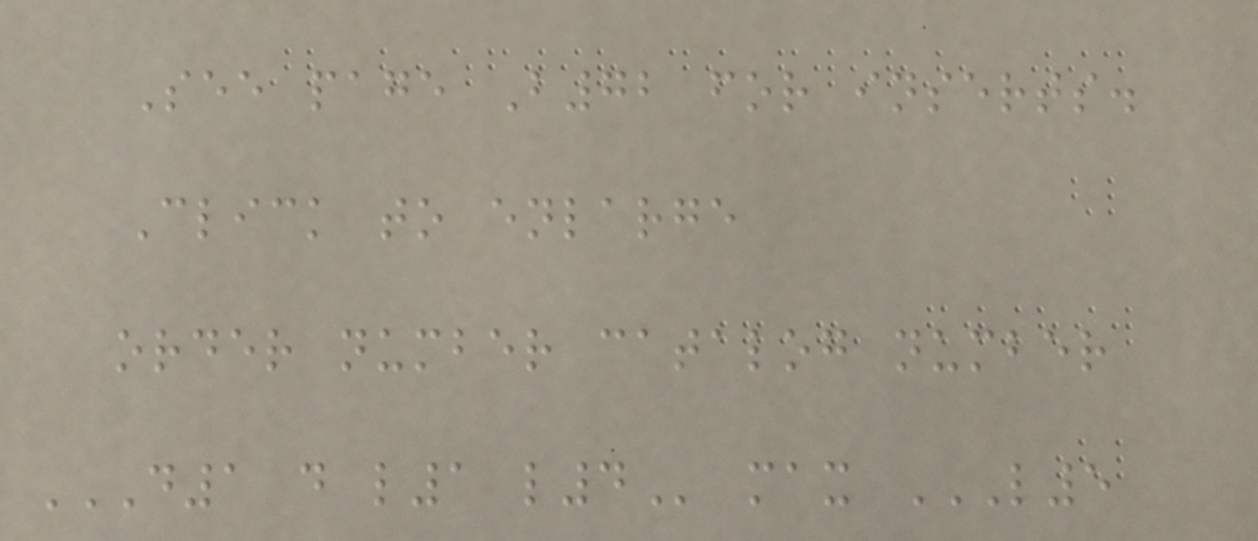See page B72 for inserts.
Click to enlarge
order number catalog number
D1 D L1 L4 max L5
